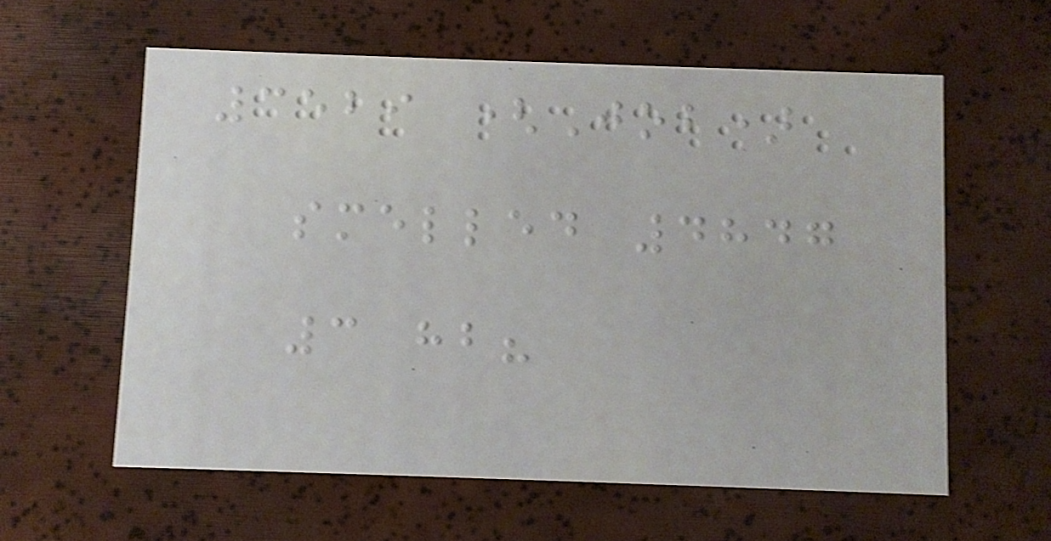3529 (Job)
smelled 4847
3 hb?
